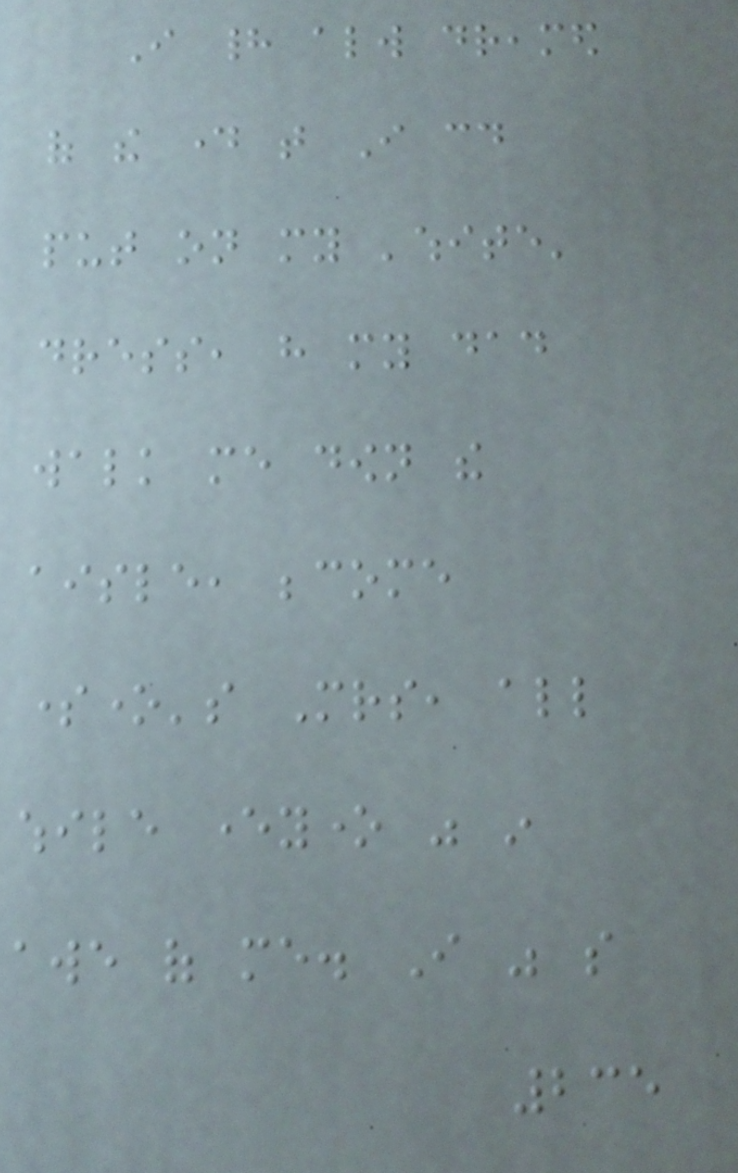I had always dreamed
of the day that I could
put on my 'white'
dress, have my dad
walk me down the
aisle, become
someone's Mrs, all
while everyone was in
awe of me. I was so
235
